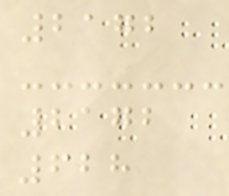2172
2172
628
